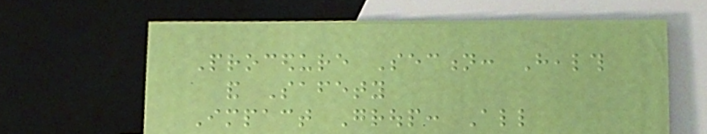Procedure Section: Health
and Safety
Impact Group: All
